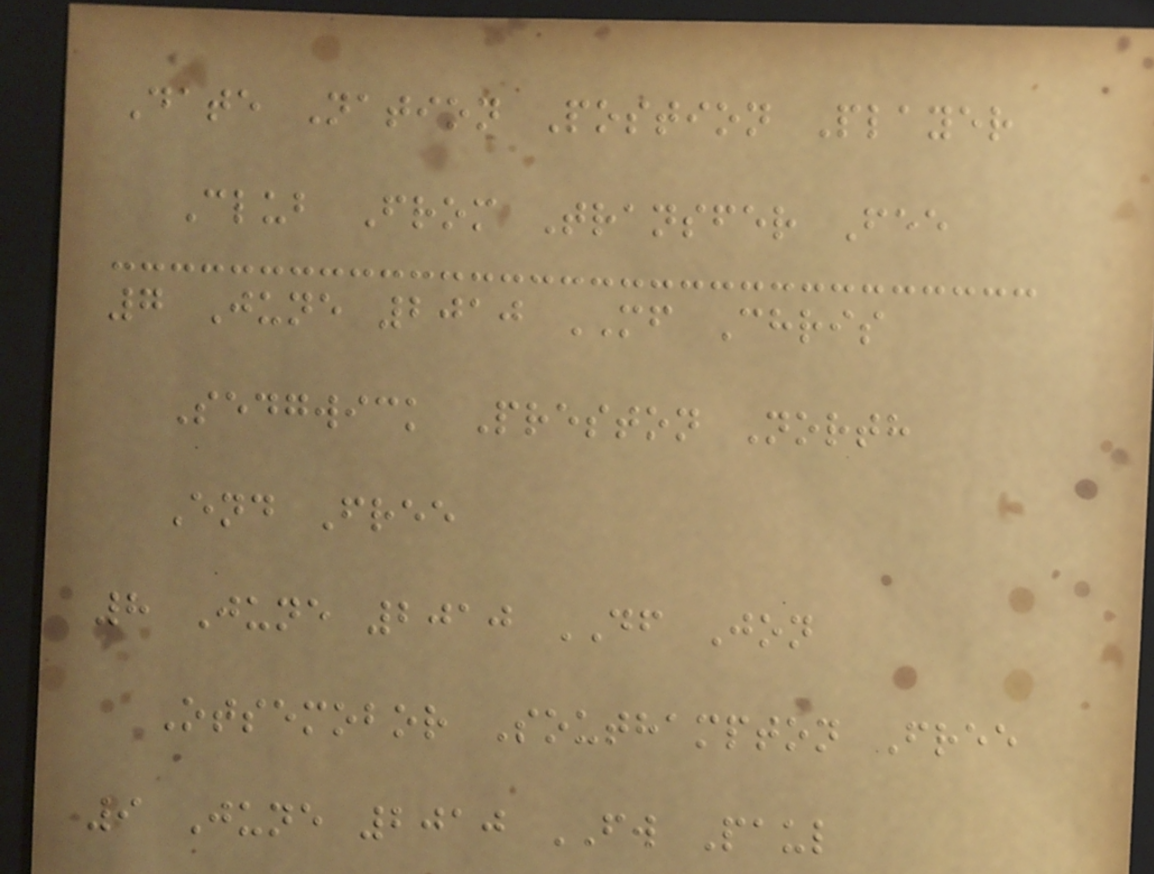Date Nation Postion Player
Club From Transfer Fee
7 June 2010 MF Chris
Sedgwick Preston North
End Free
8 June 2010 DF Jon
Otsemobor Southampton Free
9 June 2010 FW Paul
